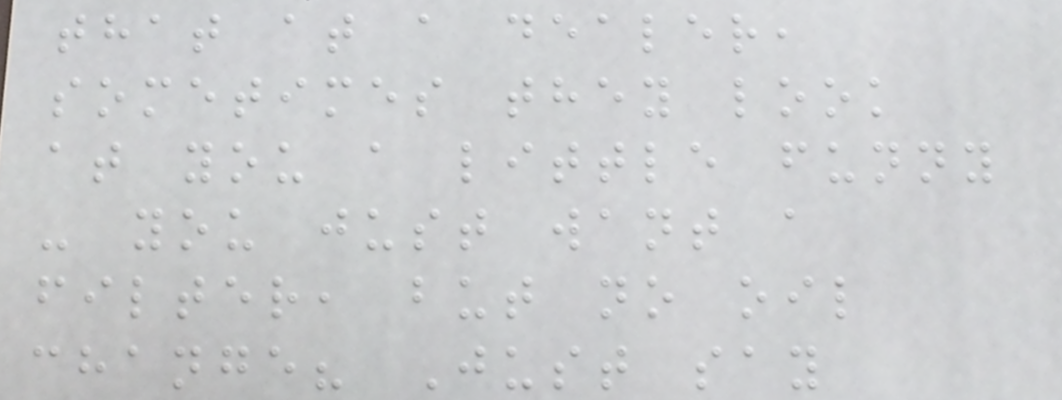that at a dealer,
sometimes they look
at you a little funny
- you just want a
filter, but no oil
change? Just say
